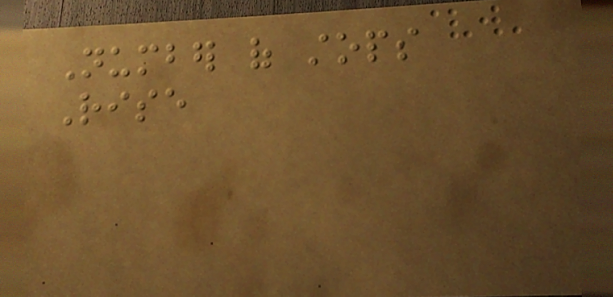Number of stops
Rise
